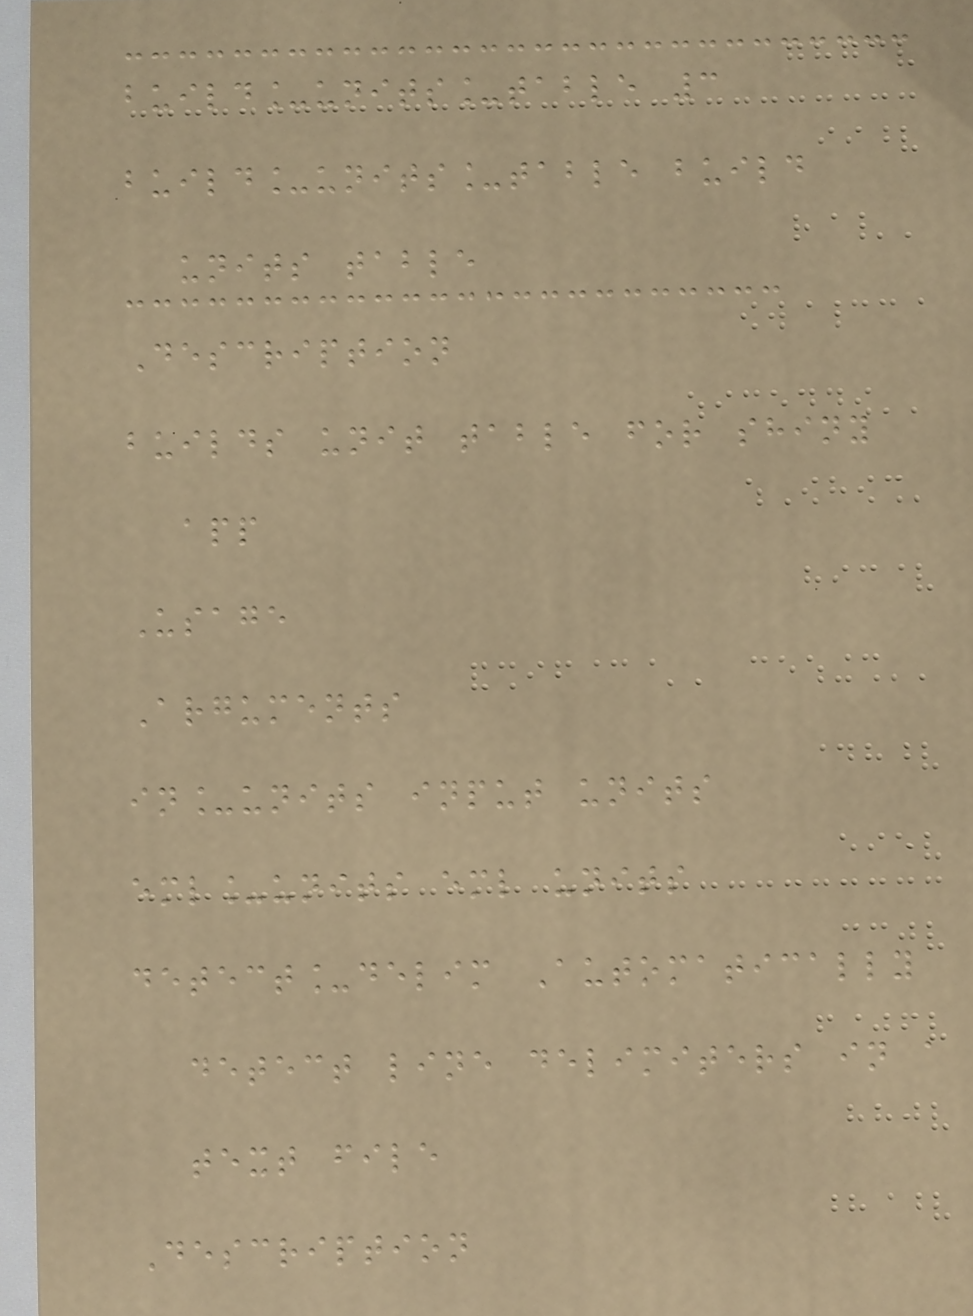build_units_table 3
build_units_table build
units table
Description
builds unit table for shiny
app
Usage
Arguments
in_units input units
eml_units eml units
detect_delim Automatically
detect line delimiters in a
text file
Description
